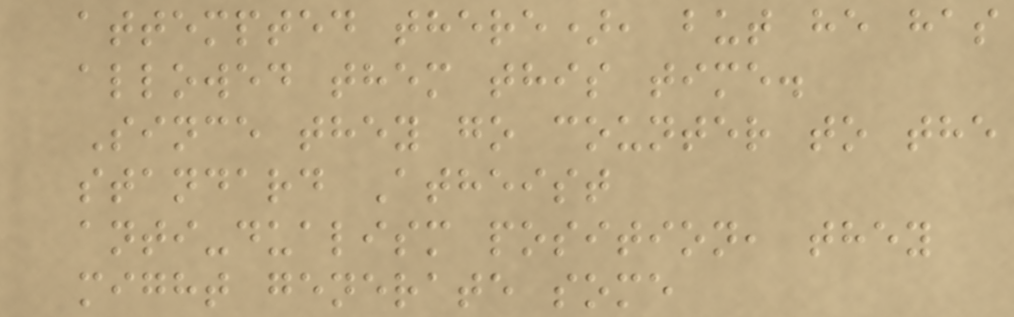attempted there), but he has
allowed them this time.
Since they go counter to the
standard Atheist
anti-dualism position, they
might generate some
